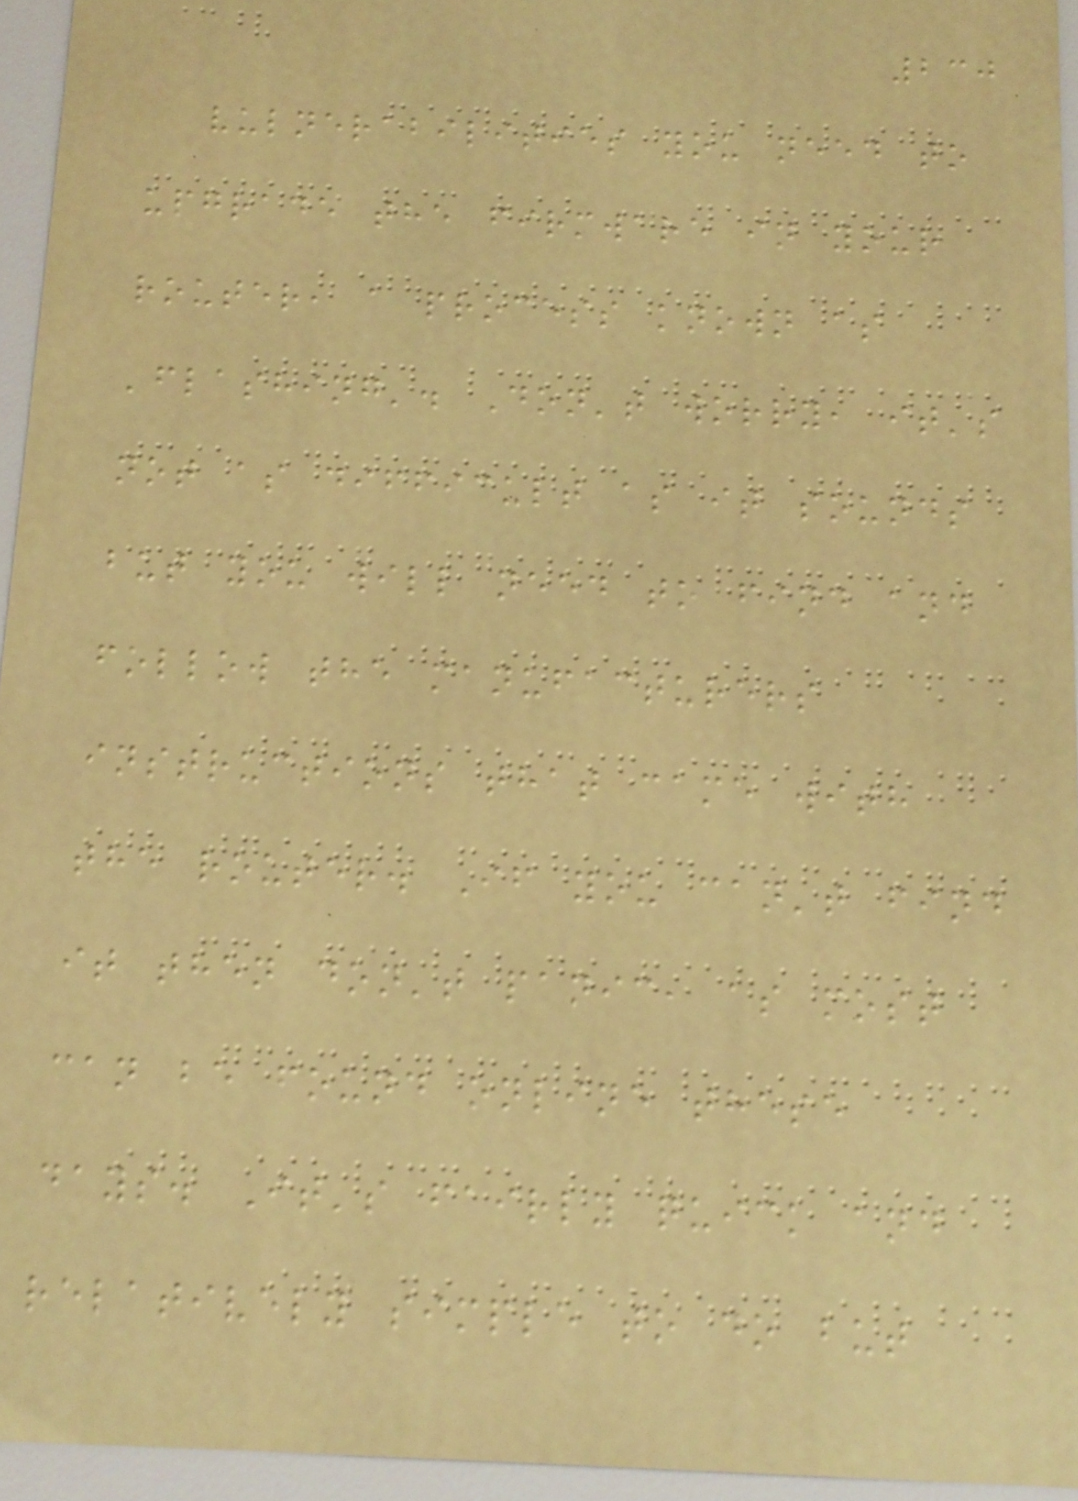230
vulnerabilities you need to
upgrade the firmware in your
router, a process known as
'flashing'. Don't worry, it's
not as difficult as it sounds
but you will need to find and
follow the manufacturers
instructions that came with
the router. If you can't find
it then don't panic, as most
can be found online these
days. It's fairly quick and
relatively simple to do but
